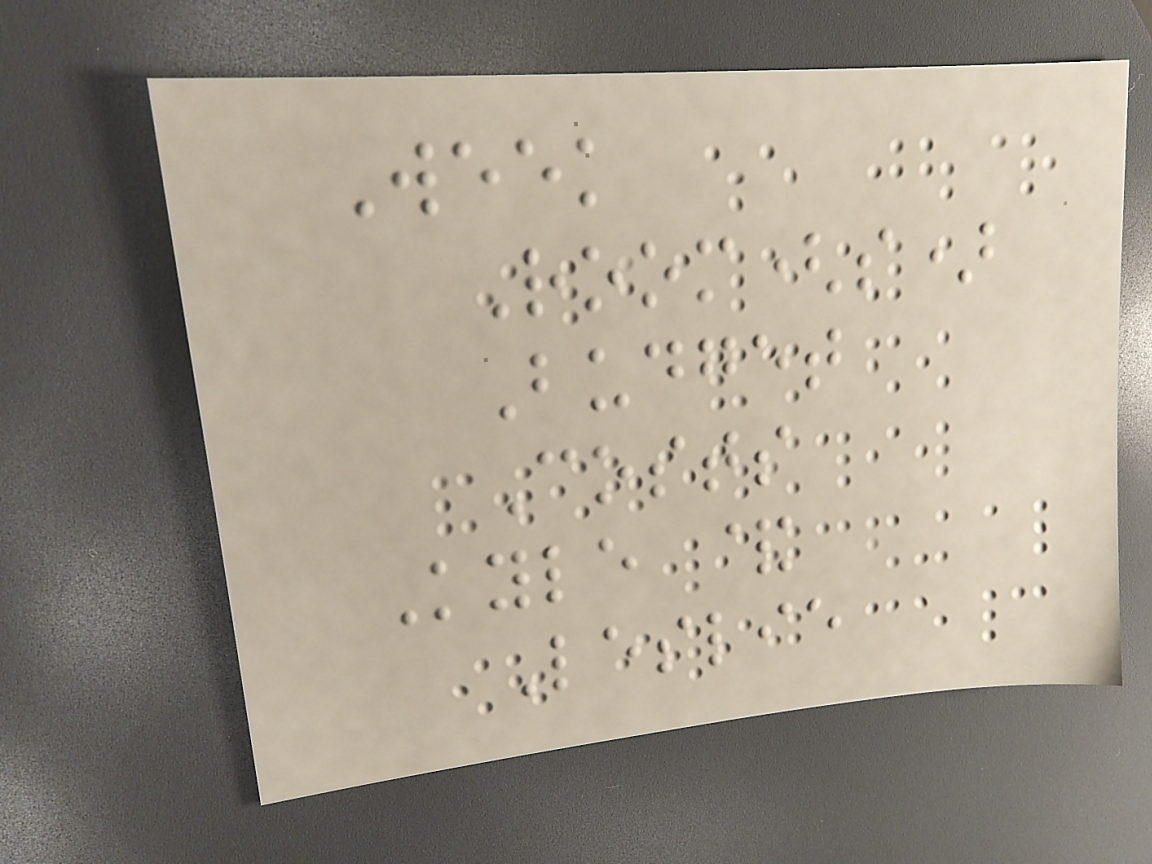Week
Room(s)
Budget
Costs
Kyle &
Leslie
